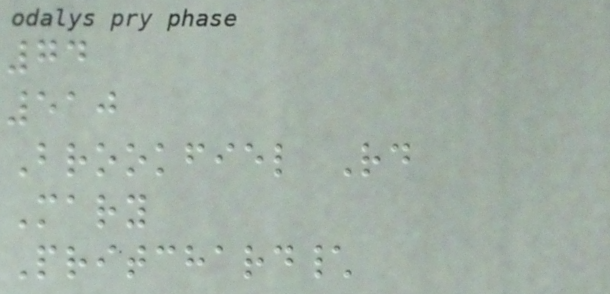74
510
Brookfiel Rd
Mary
Pritchard\
